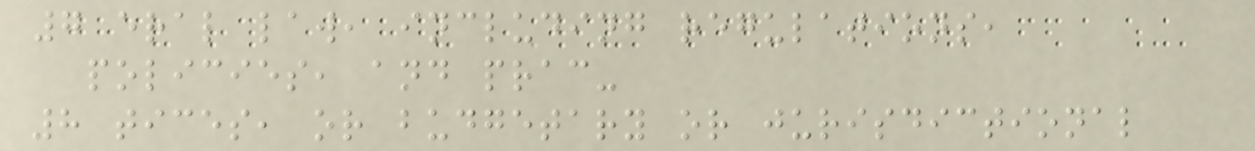7 eral law, including regulations,
policies, and prac-
8 tices, or budgetary or jurisdictional
